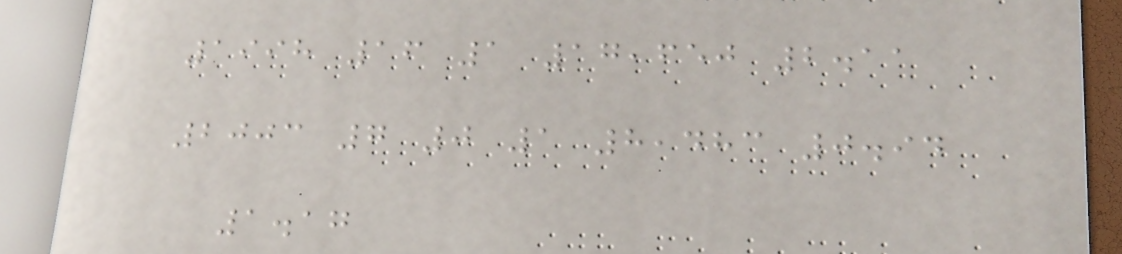1998 16 1 17,650 2.11
2003 7 0 1 8,483 0.94
1.17
